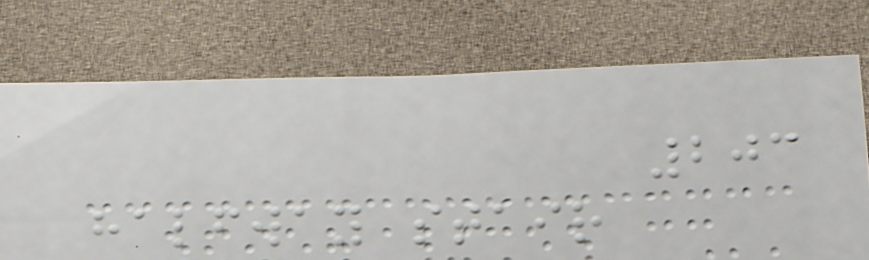203
halfway stair
